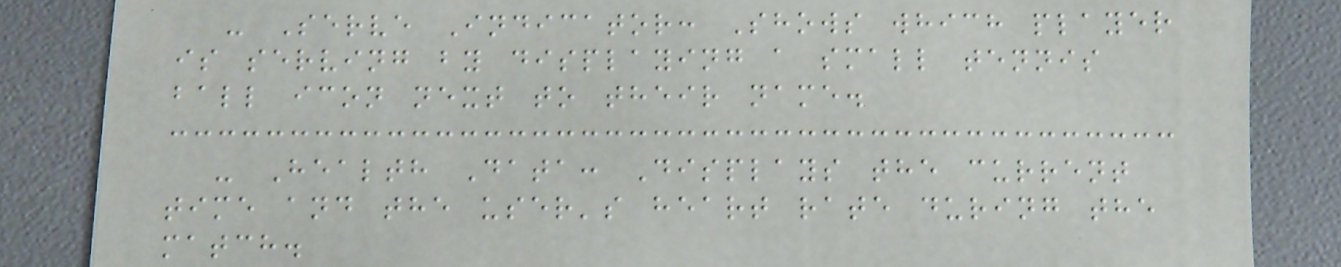- Serve Indicator: Shows which player
is serving by displaying a small tennis
ball icon next to their name.
- Health Data: Displays the current
time and the user's heart rate during the
match.
